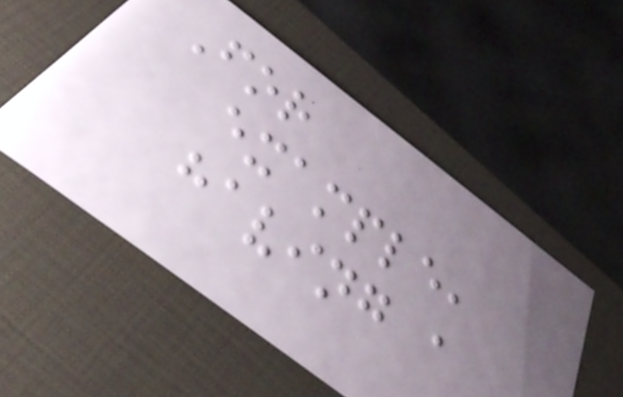For
example,
having a
